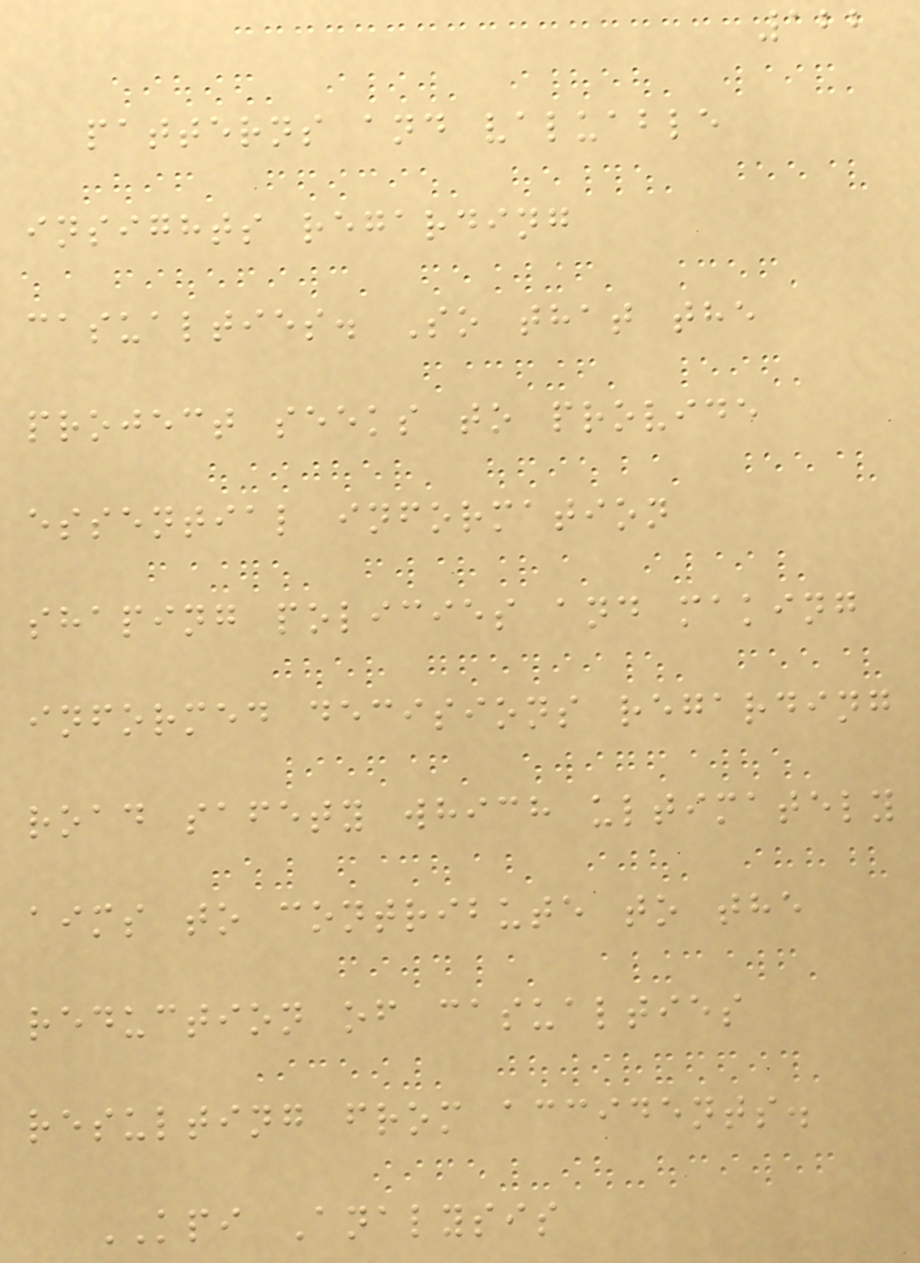122
patterns and valuable
insights regarding
casualties. So that the
project seeks to provide
essential information
shaping policies and making
informed decisions regarding
road safety which ultimately
aims to contribute to the
reduction of casualties
resulting from accidents.
KPI Analysis
